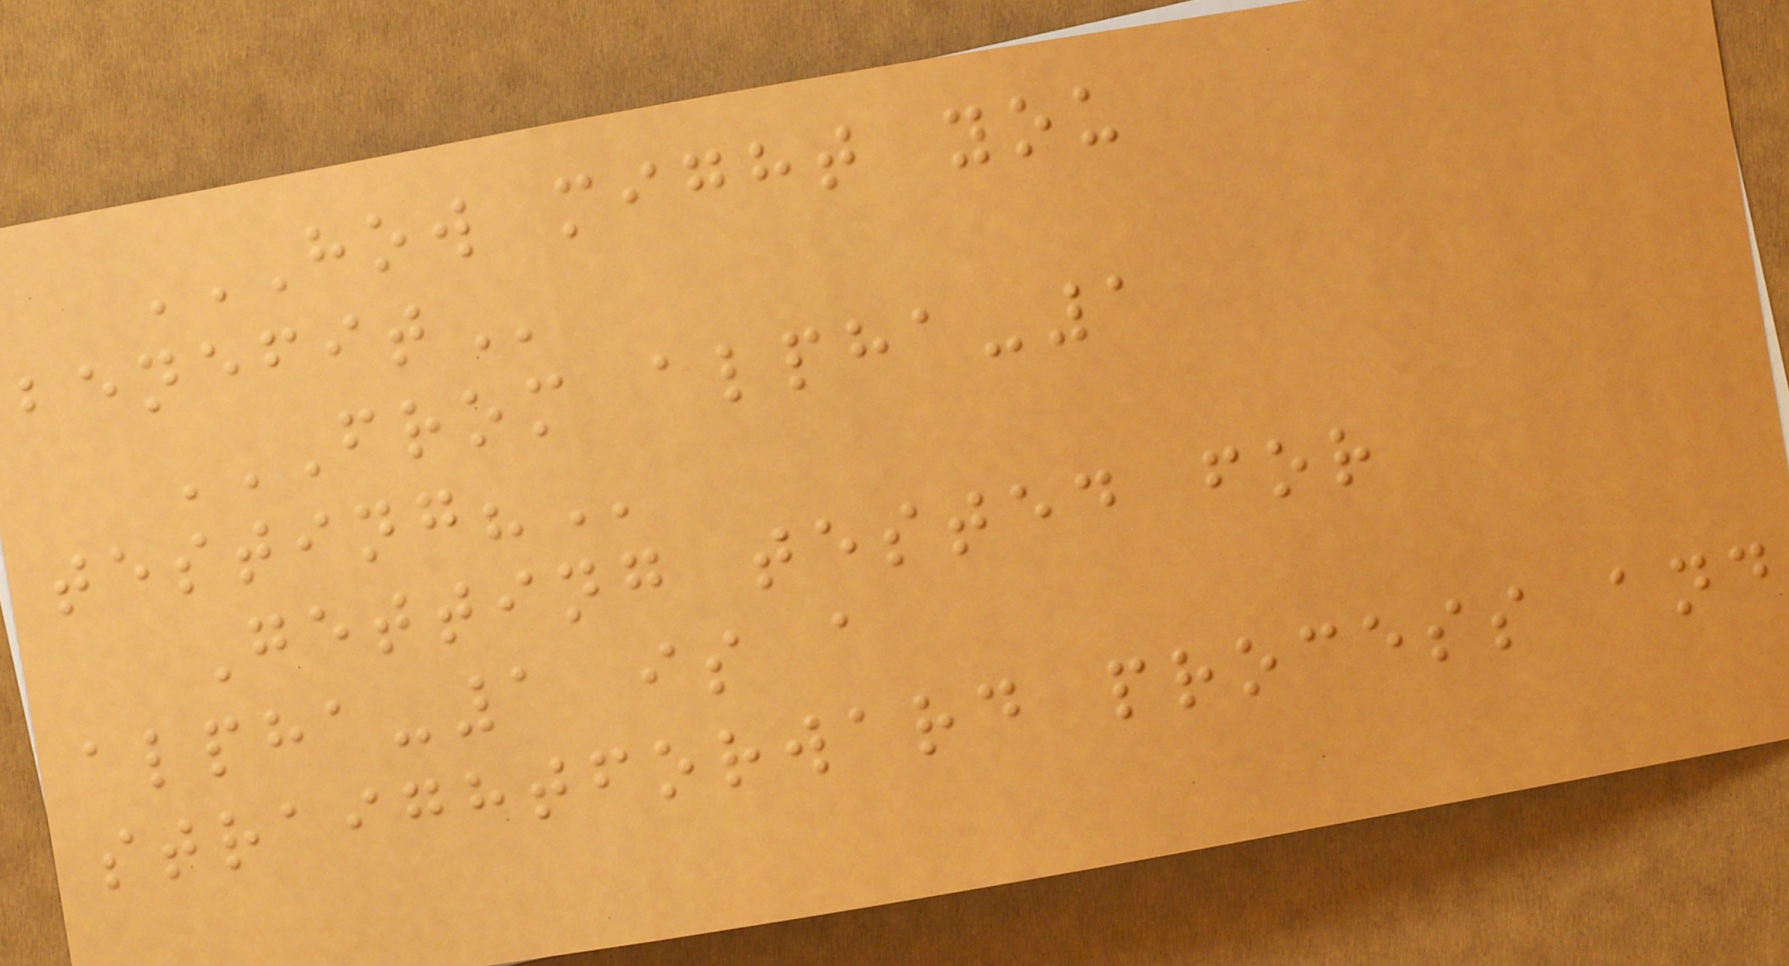HOW MIGHT YOU
BENEFIT
FROM ALPHA-1
TESTING?
Getting tested for
alpha-1 is a
straightforward process and
